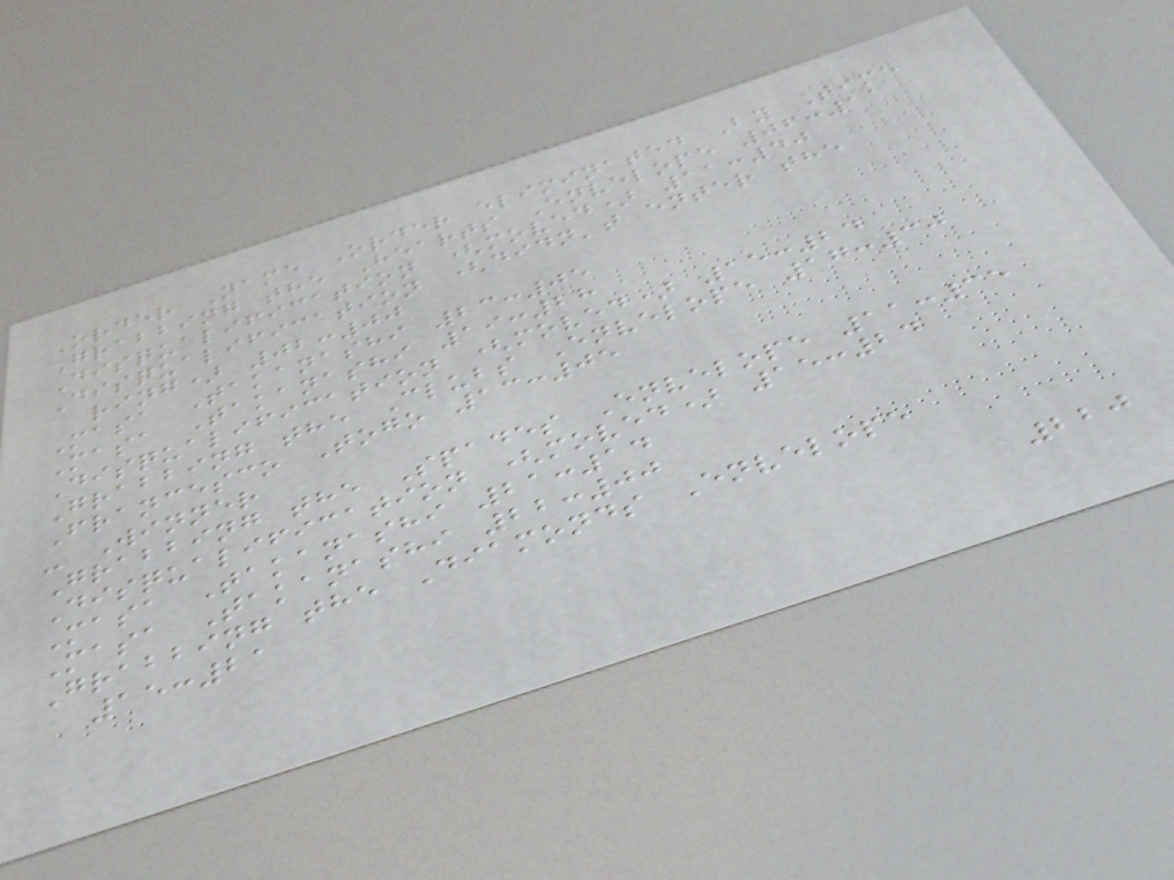Order Name Order eliminated By Time
Grabbing the Hearts Envelope 06:11
Disqualification (moved) 11:40
Disqualification (didn't enter the
ring) 02:00
Masa Takanashi 23:05
Masa Takanashi 19:28
Disqualification (moved) 15:24
Grabbing the Clubs Envelope 17:30
Francesco Togo 13:05
- Winner
Grabbing the Spades Envelope 11:35
Disqualification (moved) 15:24
Masa Takanashi 21:14
Masa Takanashi 22:00
Grabbing the Diamonds Envelope
15:21
220
